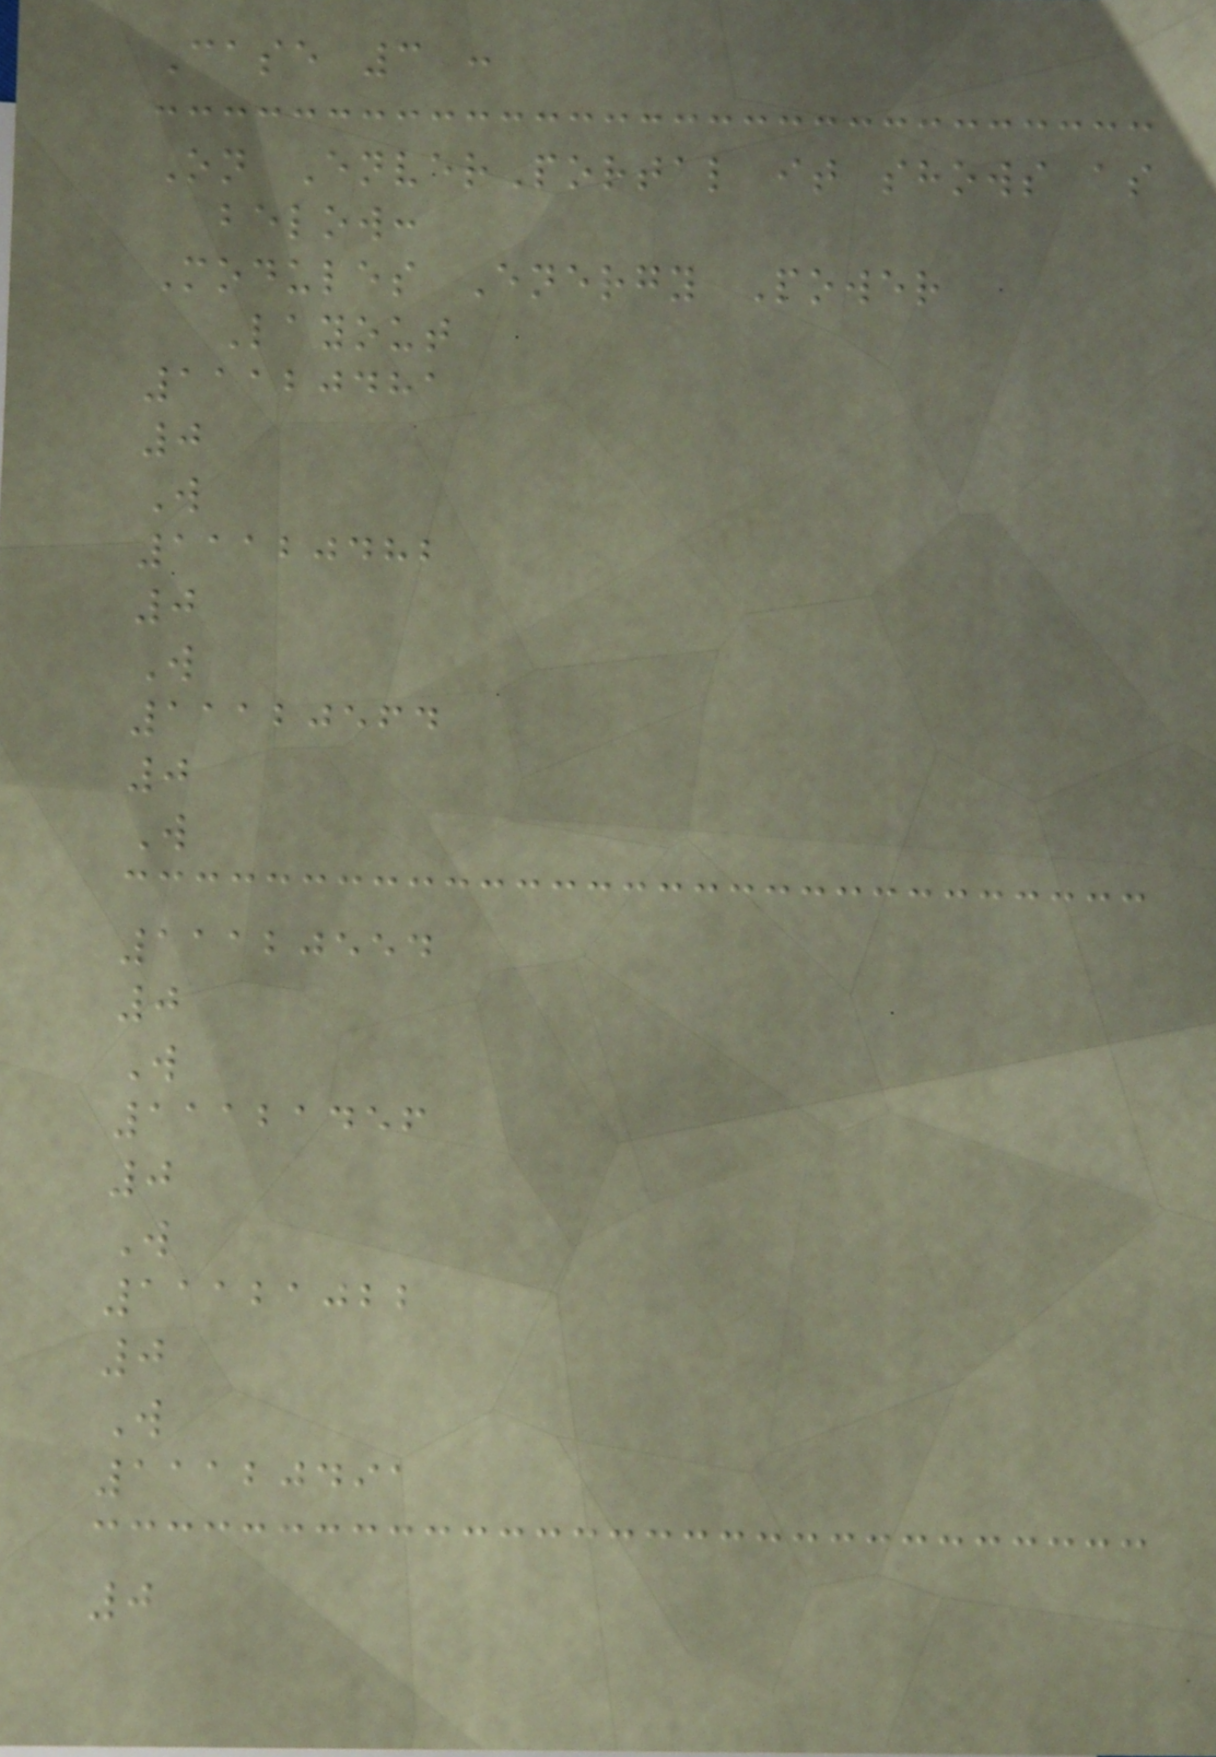Case 3 :
On EnverPortal it shows as
below:
Modules Energy Power
Layout
11120481
0
W
11120482
0
W
11120564
0
W
11120554
0
W
11121456
0
W
11121022
0
W
11120491
0
